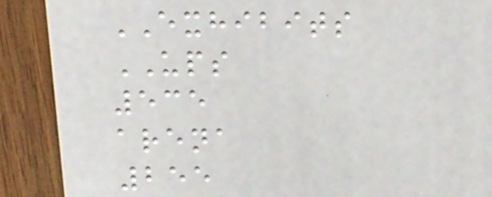EXHIBITS
UPS
535
arena
255
